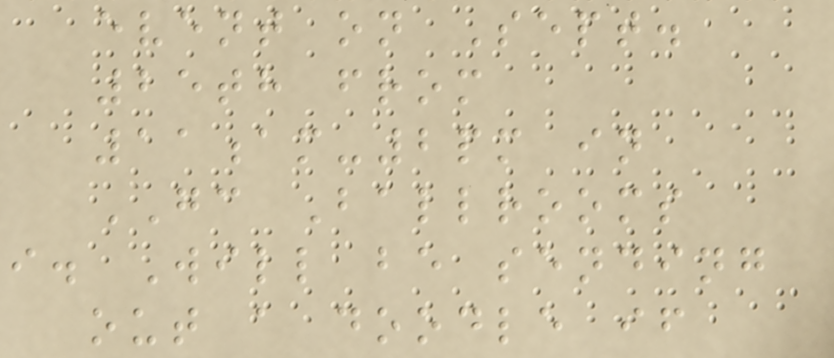event on Sept.
25th from
11am-2pm in
GC Ballrooms
i. Will be sending
out a doodle if
